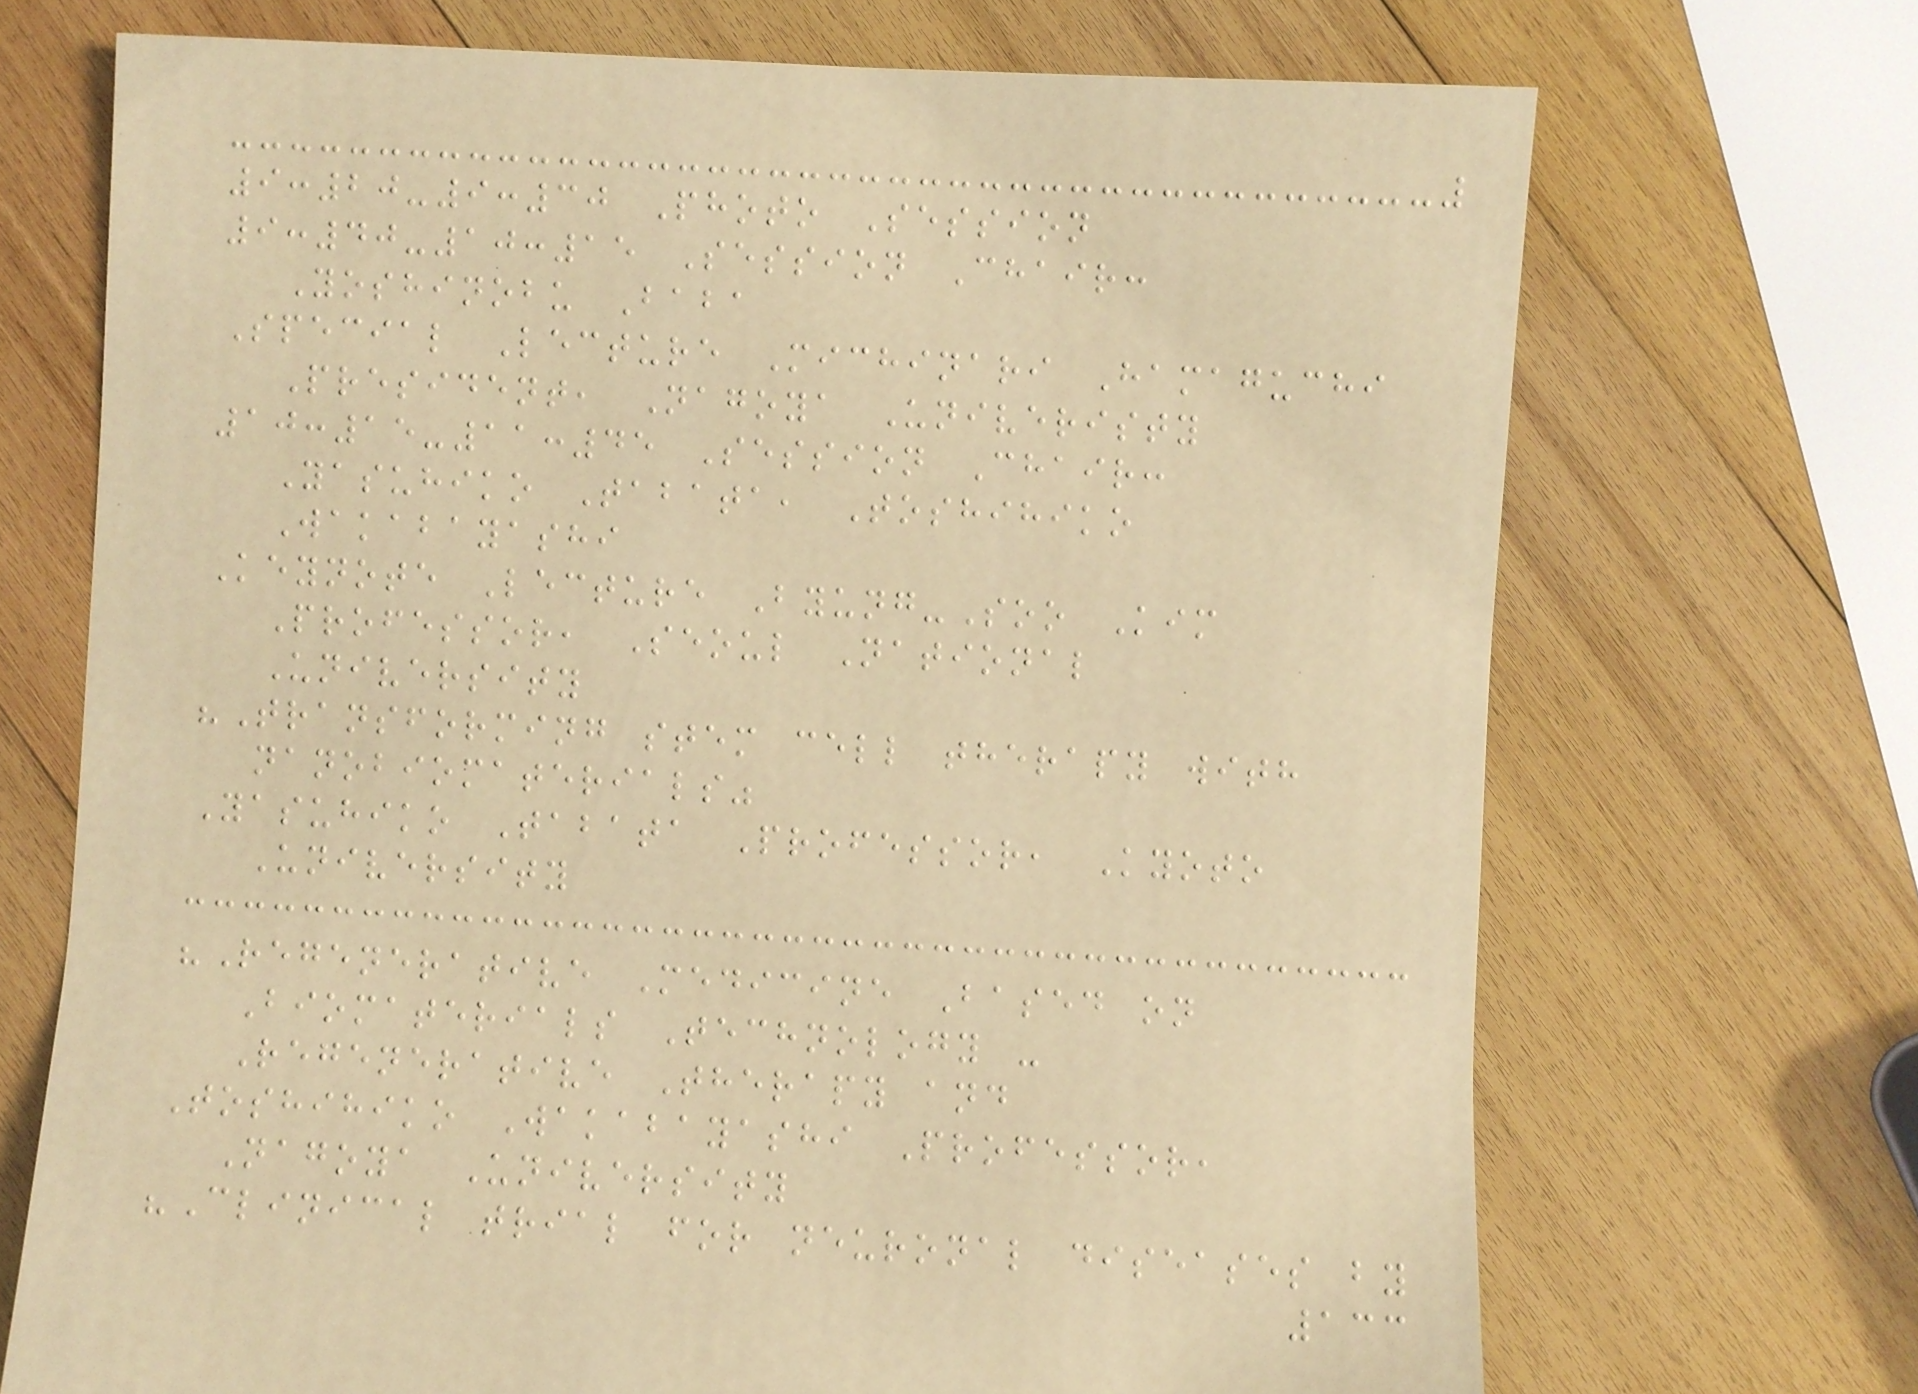9:20-9:30 Photo Session
9:40-10:15 Session Chair:
Yoshinobu Baba
Special Lecture Michinari Hamaguchi
President, Nagoya Univeristy
10:15-11:45 Session Chair:
Yasuhiko Tabata, Toshihiko
Wakabayashi
Keynote Lecture Byung-Soo Kim
Professor, Seoul National
University
"Transforming stem cell therapy with
nanobiomaterials"
Yasuhiko Tabata Professor, Kyoto
University
"Regenerative Medicine Based on
Biomaterials Technology -
Regenerative Therapy and
Toshihiko Wakabayashi Professor,
Nagoya University
"Clinical trial for neuronal diseases by
133
